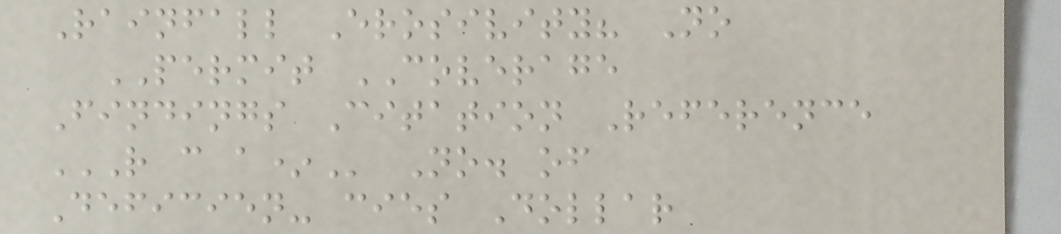Rainfall Erosivity? No
PERMIT COVERAGE
Findings Citation Reference
R C A* No. of
Deficien- cies Dollar
